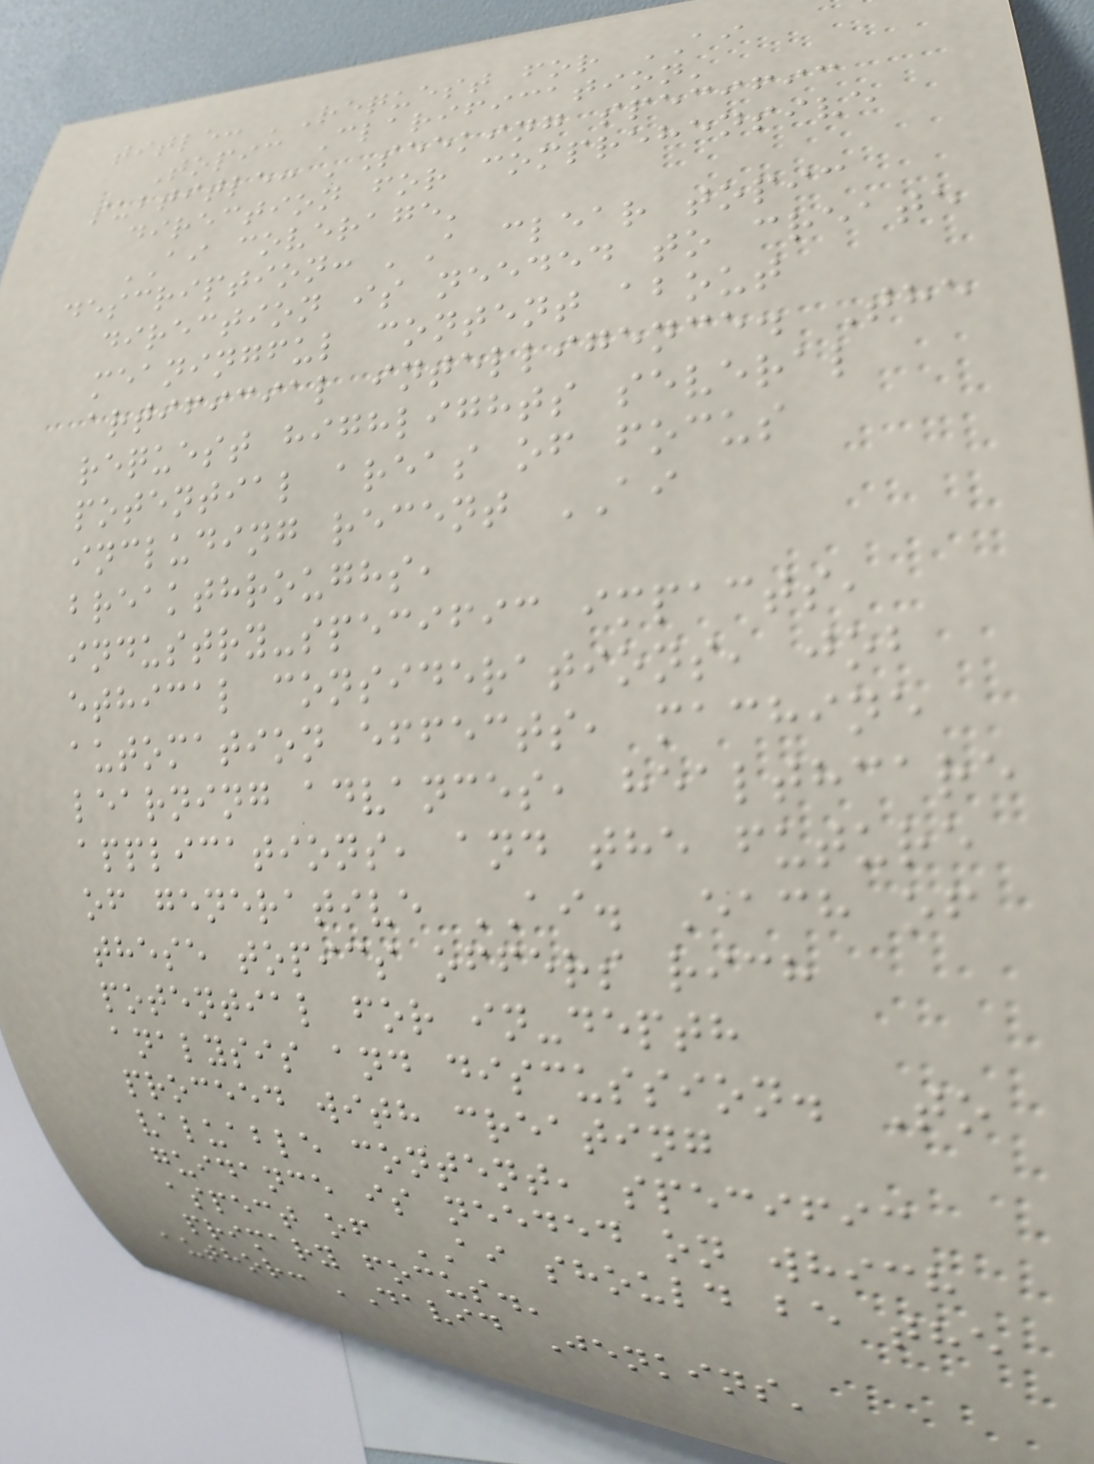title: 'Request for AI
Topic Clarification'
subtitle: 'Seeking specific
direction for comprehensive
AI coverage'
description: 'A clear topic
direction is needed to create
meaningful content about
artificial intelligence. The
request highlights several
potential areas of focus
including recent AI
breakthroughs,
industry-specific impacts,
ethical considerations, job
automation effects, machine
learning advances, healthcare
applications, and the future
of generative AI. Each of
these topics offers rich
potential for in-depth
analysis and discussion. To
proceed with creating
valuable content, specific
guidance is needed on which
aspect of AI should be the
primary focus.'
author: 'David Jenkins'
